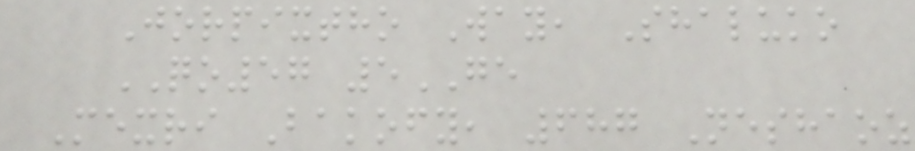Jorpixtho Way, Shaluko
QO57 5GE
Mexri Bakofy, 687 Neshaoz
